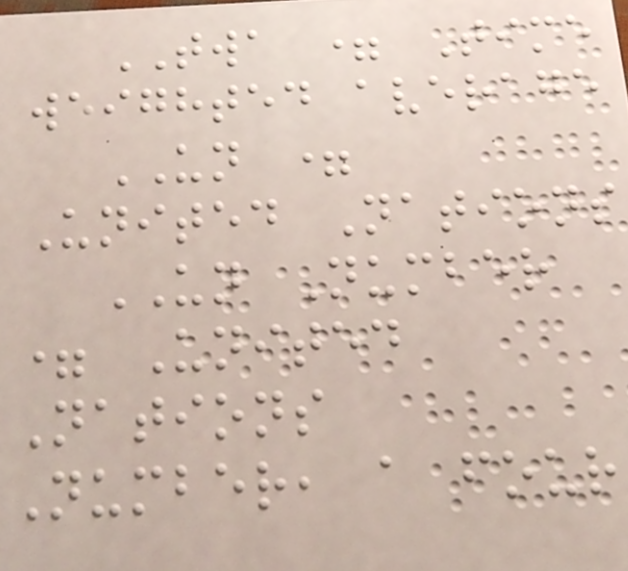TWA = Time
weighted average
UN =
United Nations
UN Number
= United
Nations
Number, a four
